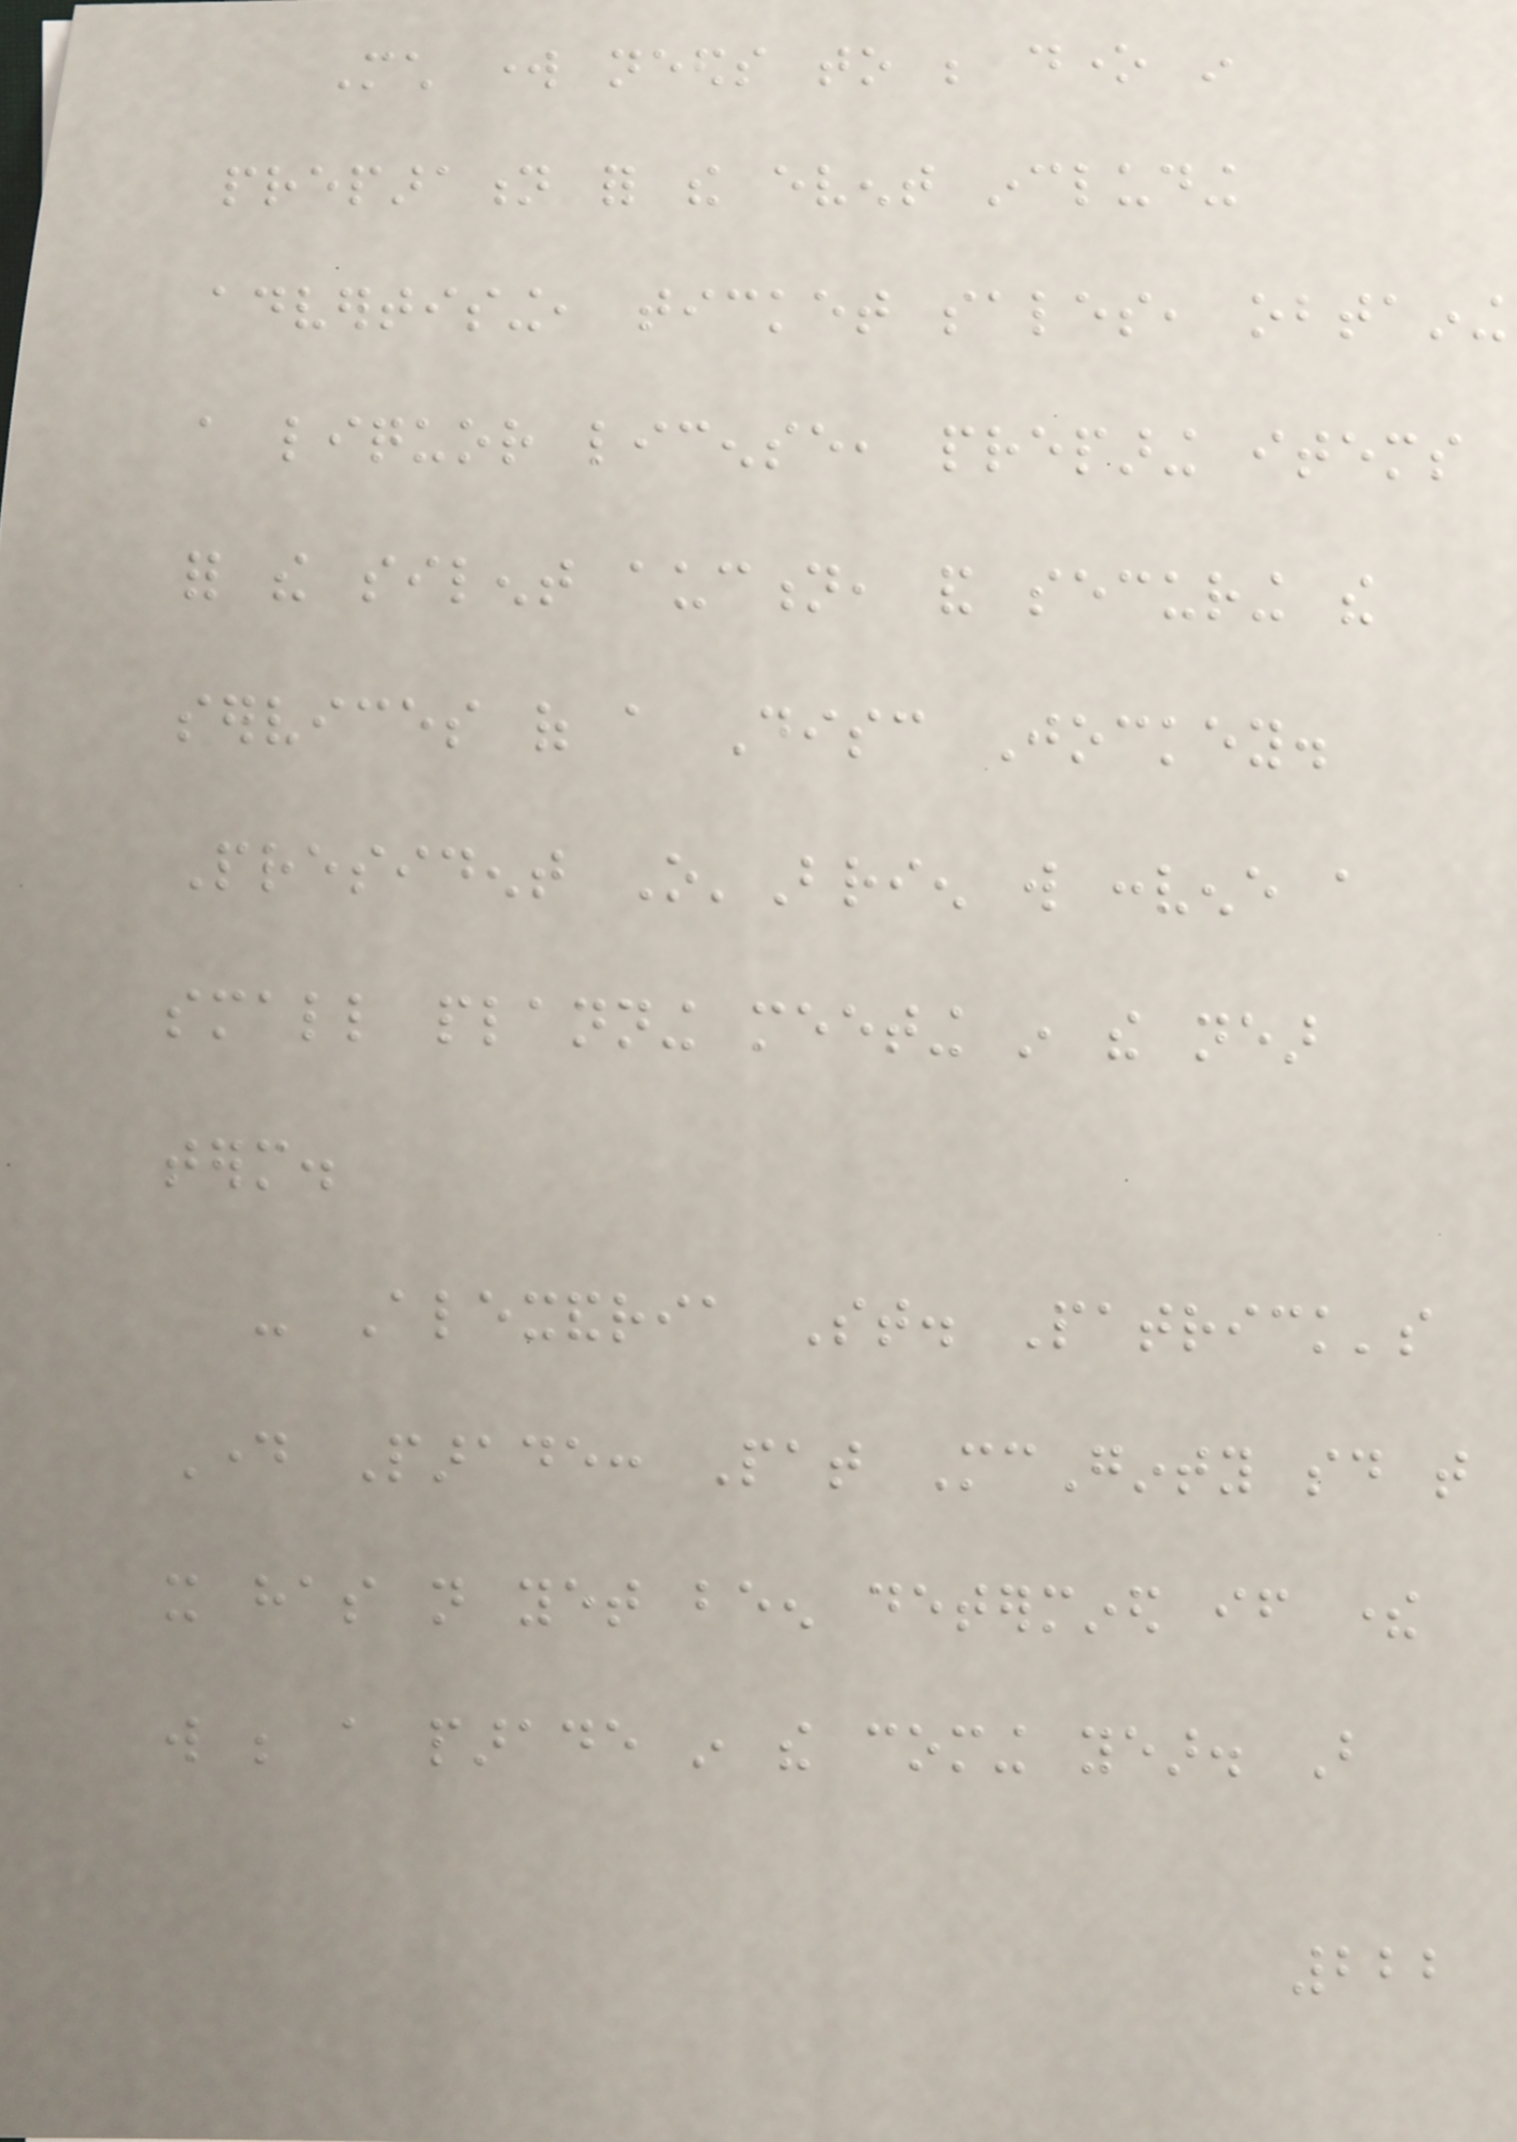Much work needs to be done in
preparation for the event including
advertising, ticket sales, obtaining
a liquor license, preparing items
for the silent auction, and securing the
services of a Disc Jockey.
President O'Brien will convene a
small planning meeting in the near
term.
- Alexandria St. Patrick's
Day Parade: Pat McGinty said that
it has not yet been determined if there
will be a parade in the coming year. But
222
